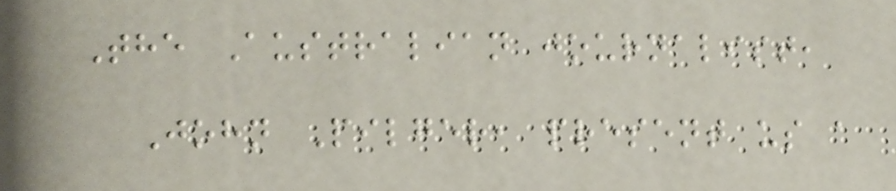The Australian journalist,
John Pilger, present us a
